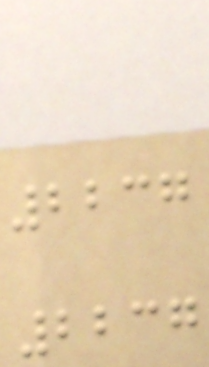2237
2237
